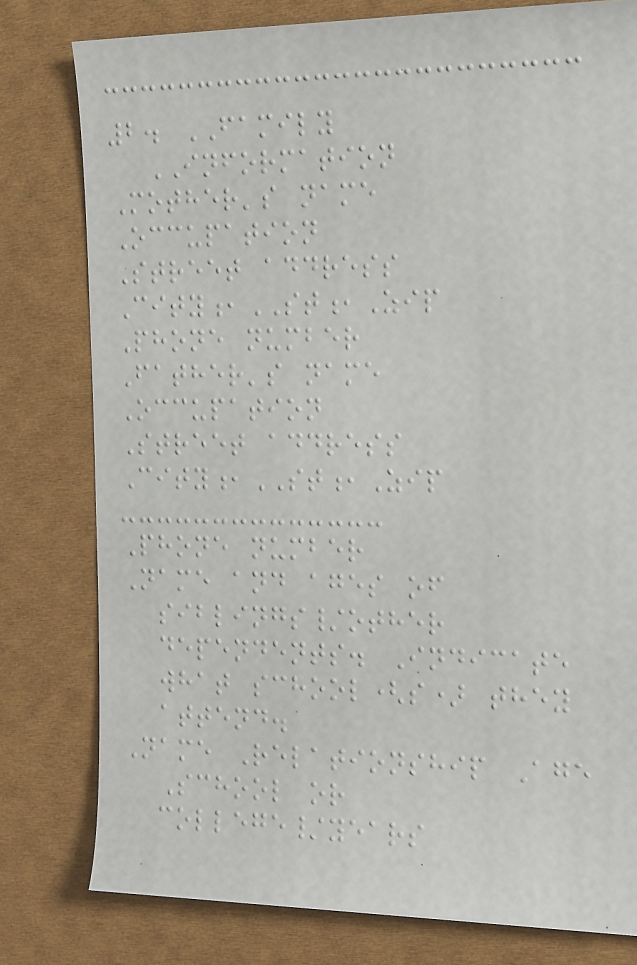2. FAMILY
INFORMATION
Mother's name
Occupation
Street address
City,ST,Zip
Phone number
Father's name
Occupation
Street address
City,ST,Zip
Phone number
Name and ages of
siblings/other
dependents. Indicate
what school(s) they
attend.
Name Relationship Age
School or
college/years
